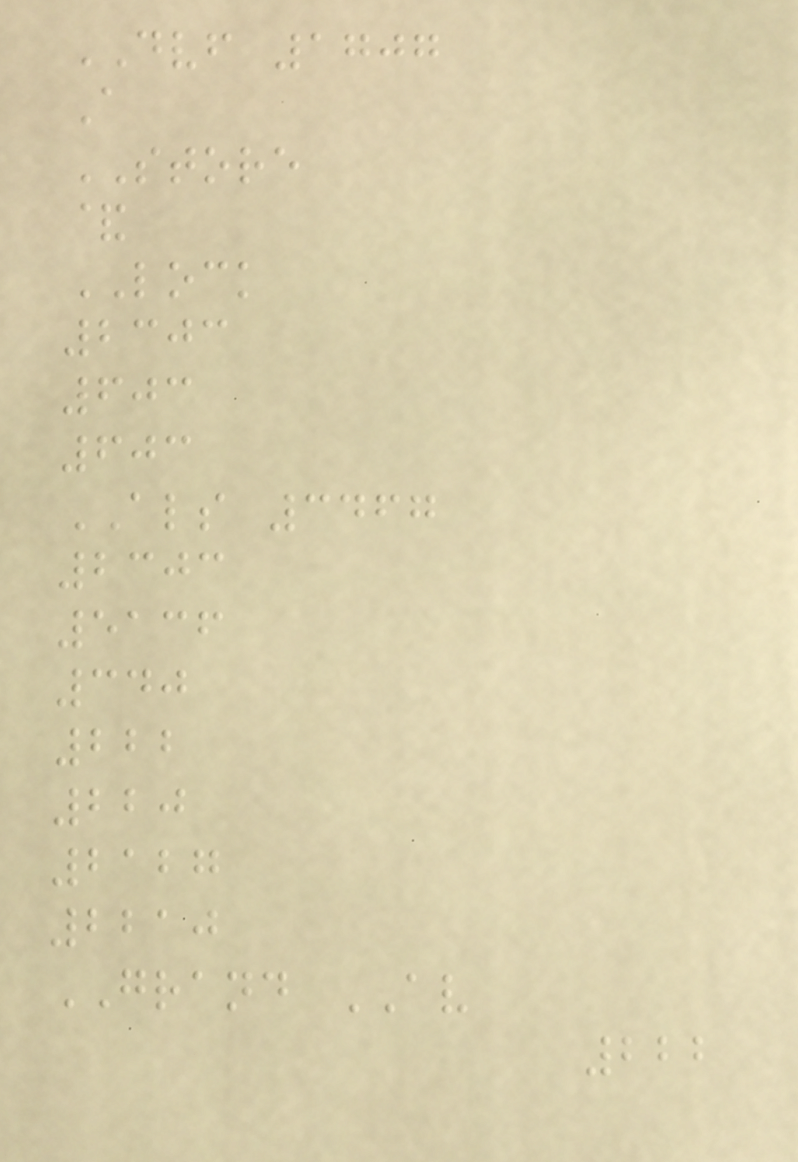DVF 1707
A
STORE
&
LOCK
2303
603
603
ALS 3467
2303
5136
340
222
220
2127
2210
GRAND AV
222
